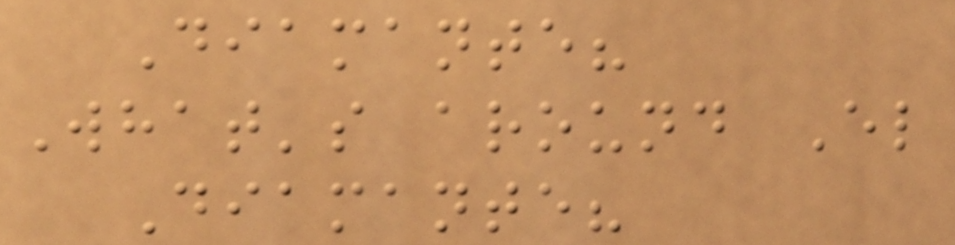Diamante?
What's around El
Diamante?
